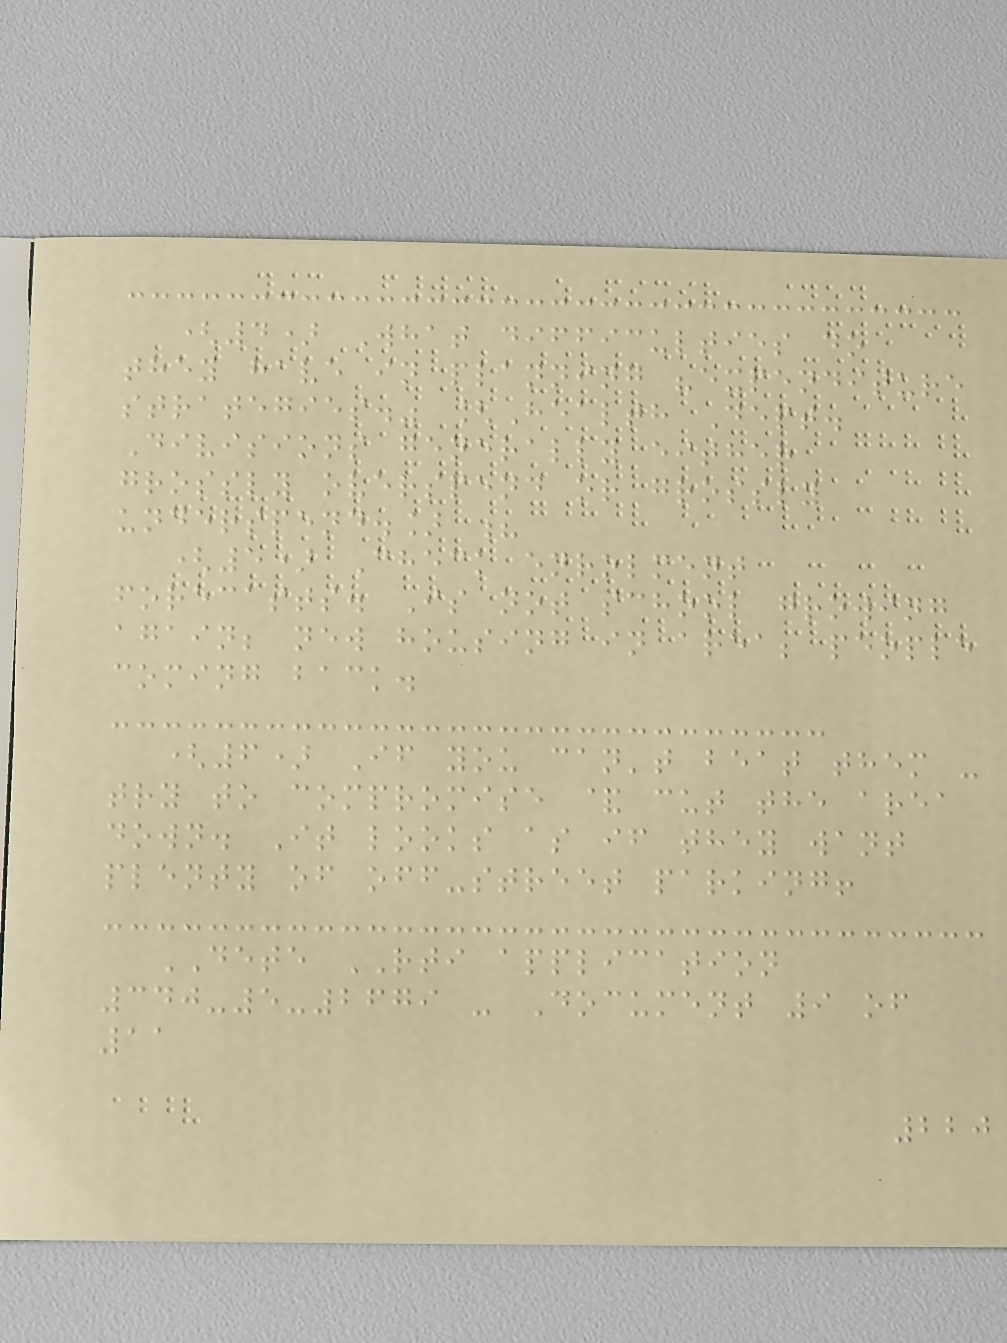(4) What difficulties do
they have in planning "expenditure
strategies." [Health Dept.
Divisions generally either
grossly overspend or grossly
underspend.] ?
(5) Check enrolment
forecasts. Is not school growing
again; new housing in area; people
coming back.
(6) If you can't beat them -
try to compromise & cut the area
down. It looks as if they want
plenty of off-street parking!
DETE RTI application
340-5-2679 - Document 9 of
11
220
